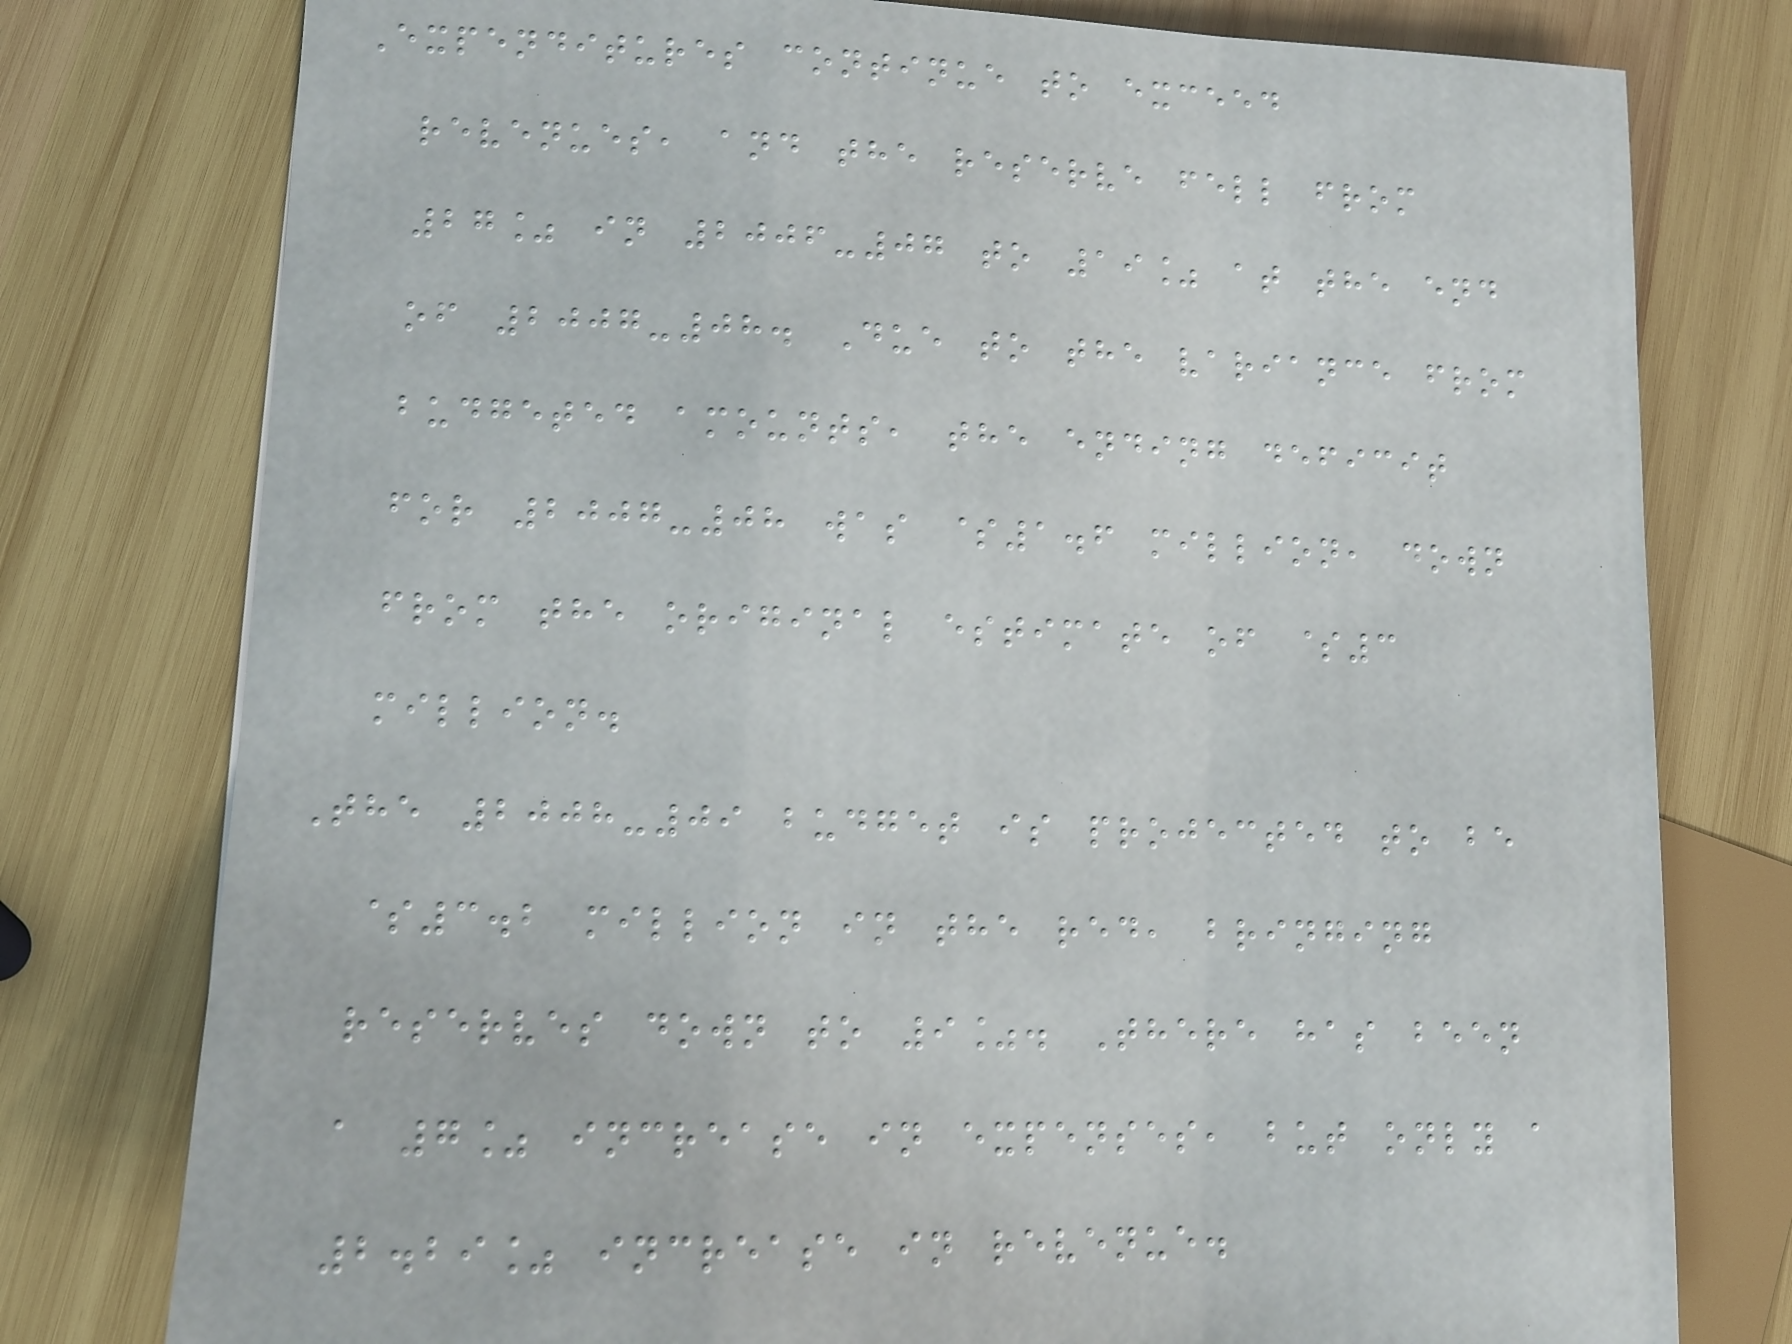Expenditures continue to exceed
revenues, and the reserve fell from
27% in 2006-07 to 19% at the end
of 2007-08. Due to the variance from
budgeted amounts, the ending deficit
for 2007-08 was $1.6 million, down
from the original estimate of $3
million.
The 2008-09 budget is projected to be
$3.2 million in the red, bringing
reserves down to 9%. There has been
a 7% increase in expenses, but only a
2.29% increase in revenue.
